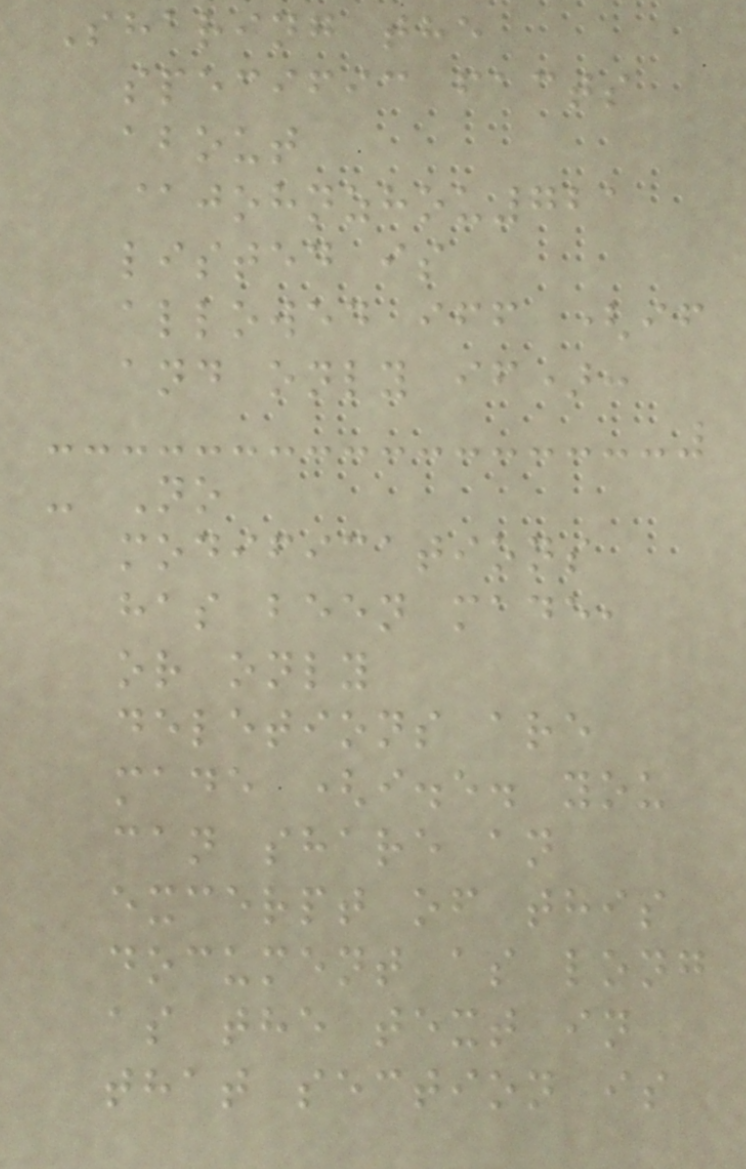Sharing the
specific facts
about
@johnzhou721
listed is
allowed iff (if
and only if):
- No
modifications
has been made,
or only
deletions are
made (i.e. you
can share an
excerpt of this
document as long
as the text in
that section is
